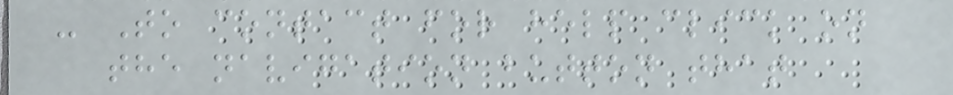- To contact for help click on
the navigation button that
